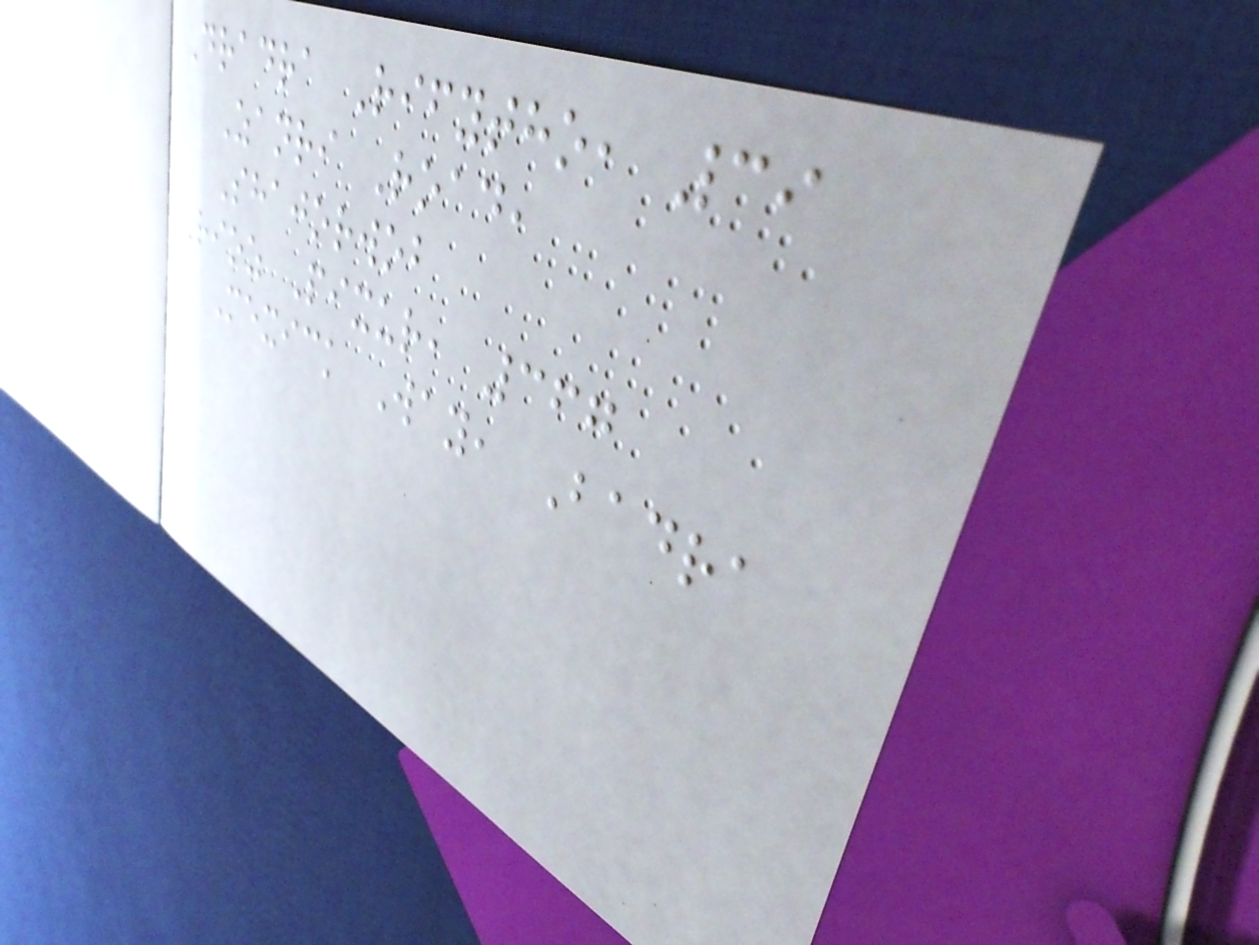Dradra Rifytho, 39
Zanri Road,
Shajorwob
Rioz Pixur, 367
Mexick Way, Badra
